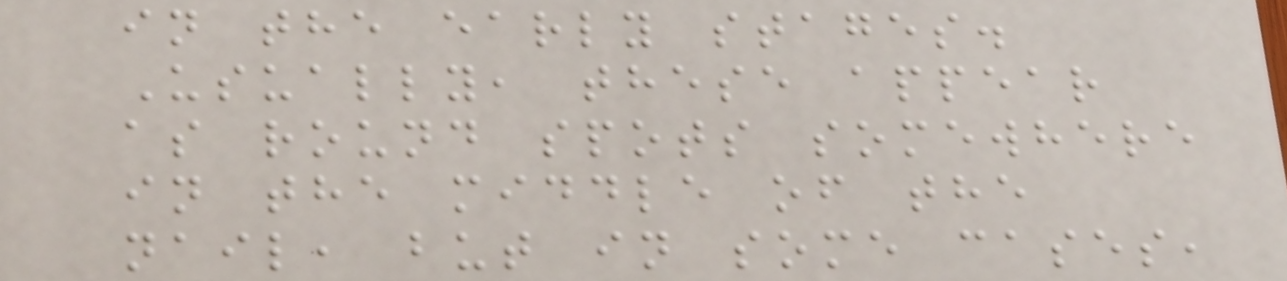in the early stages.
Usually, these appear
as round spots somewhere
in the middle of the
nail, but in some cases,
